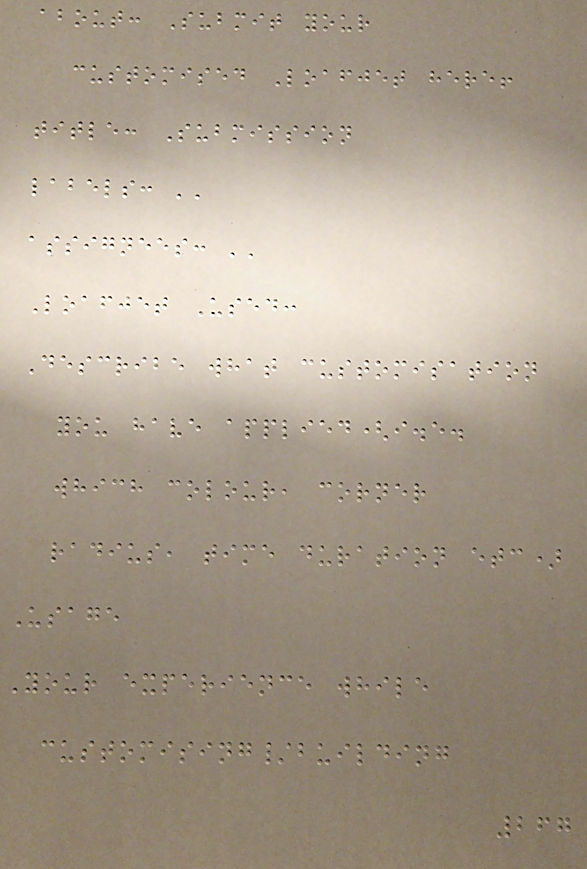about: Submit your
customised Loafjet here!
title: Submission
labels: ''
assignees: ''
Loafjet Used:
Describe what customisation
you have applied(i.e.
which colour, corner
radius, time duration etc)
Usage
Your experience while
customising/building
267
